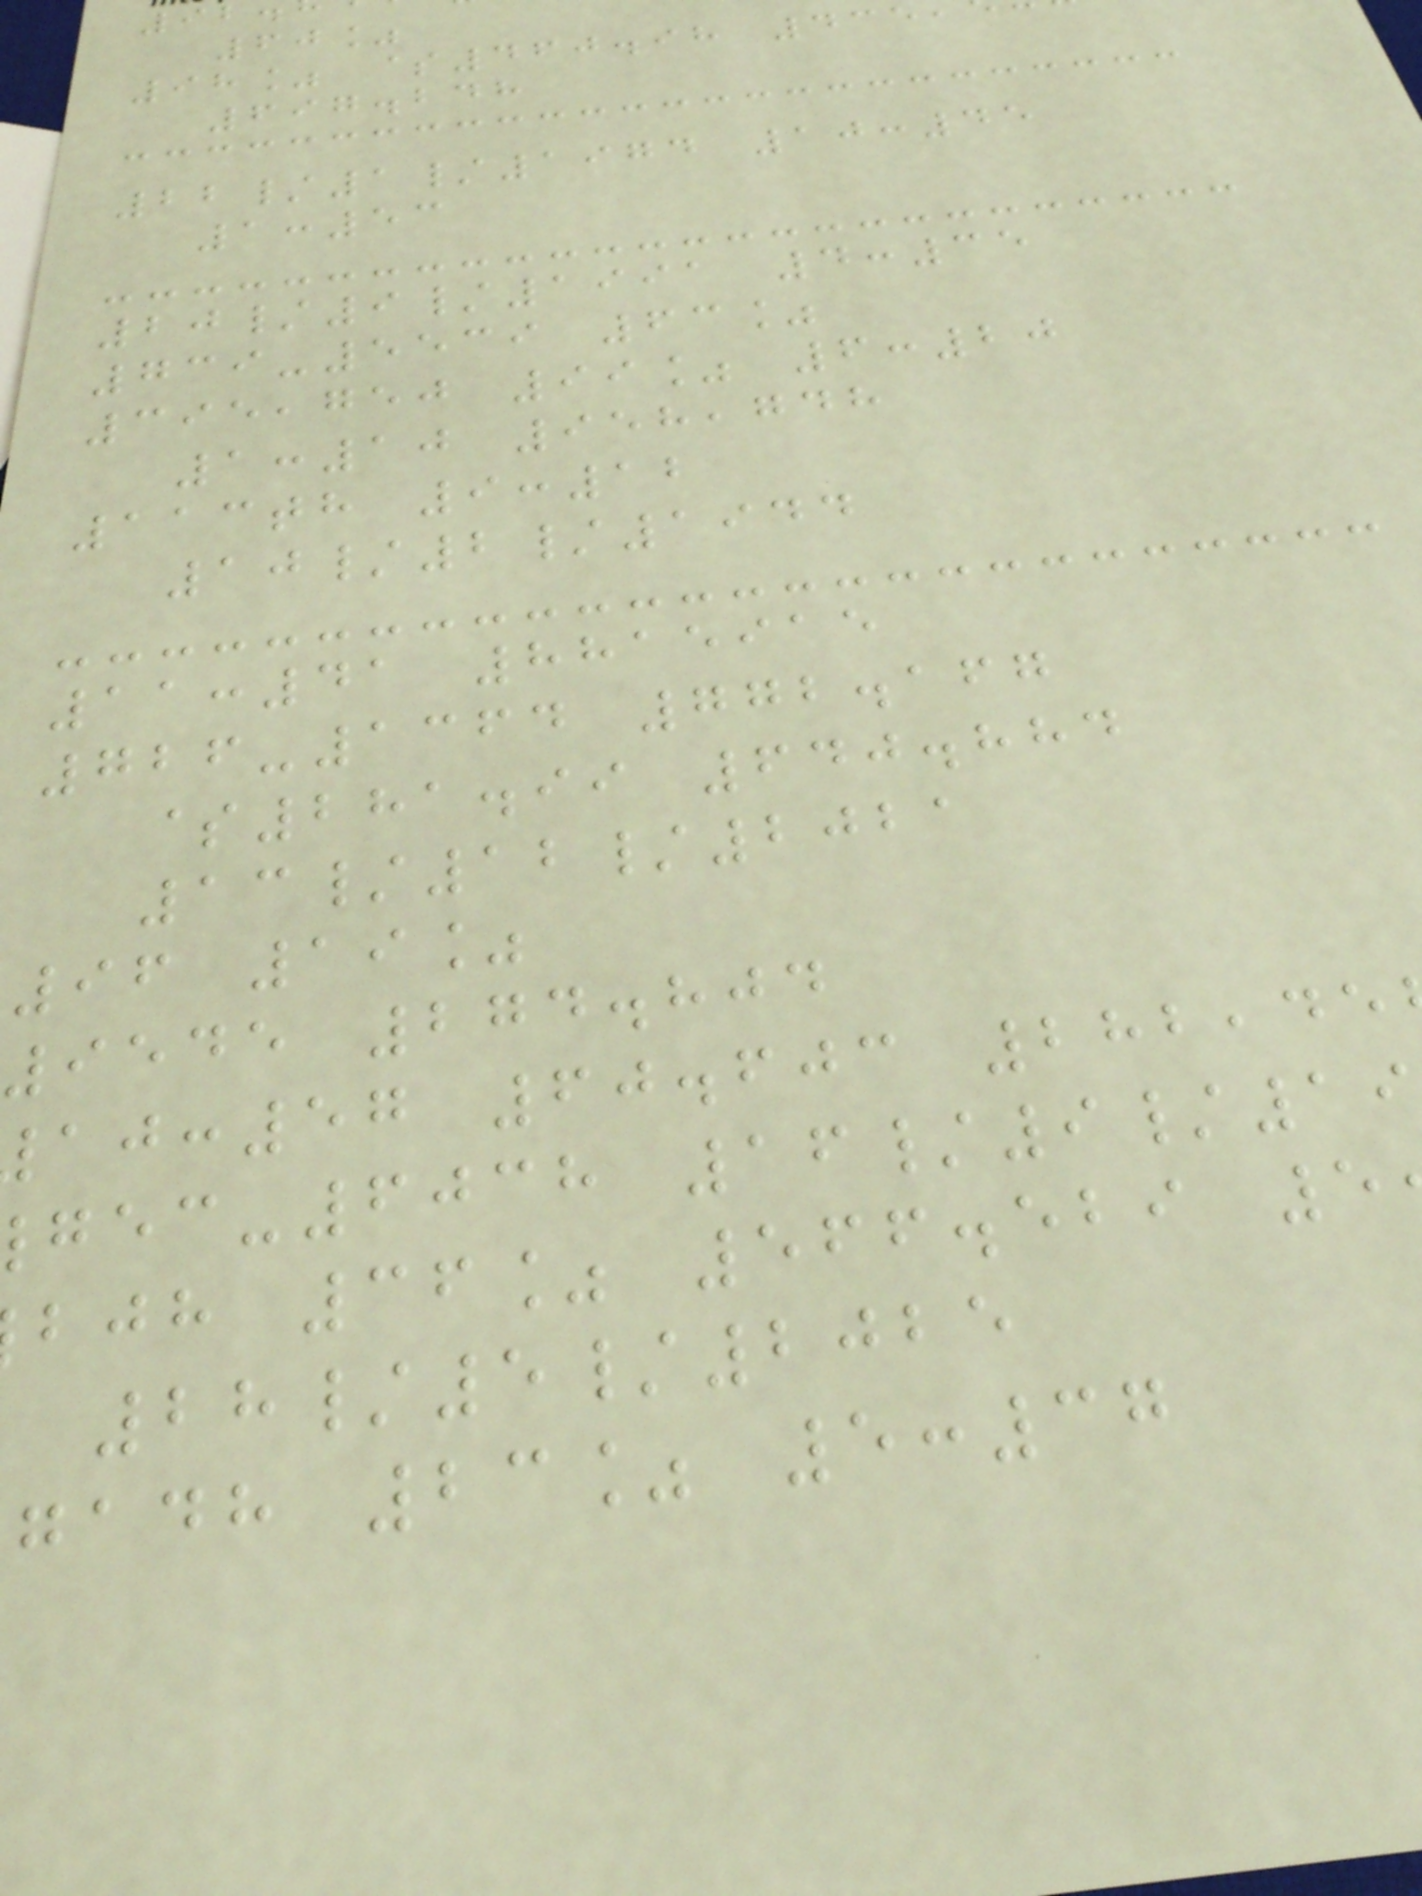60%
98% $460.98 435
697.248
22/1/1974 10:45
1:53
20/9/1991 4:35
739-5539 63%
395,750 99% 6:20
1:10 958,748
113th 9:12
10/2/1944
11:41 8815915
726-1364 772.167
$281.99 640.884
13/12/2021
96 19%
9545 274.804
:57 60.603 282,45
-6038 16/9/19
bjh 36% 566.529 5
28/5/2025
gadh 23% 5:37
